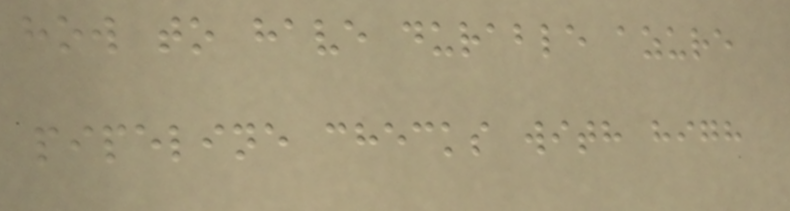how to have durable azure
pipeline checks with high
